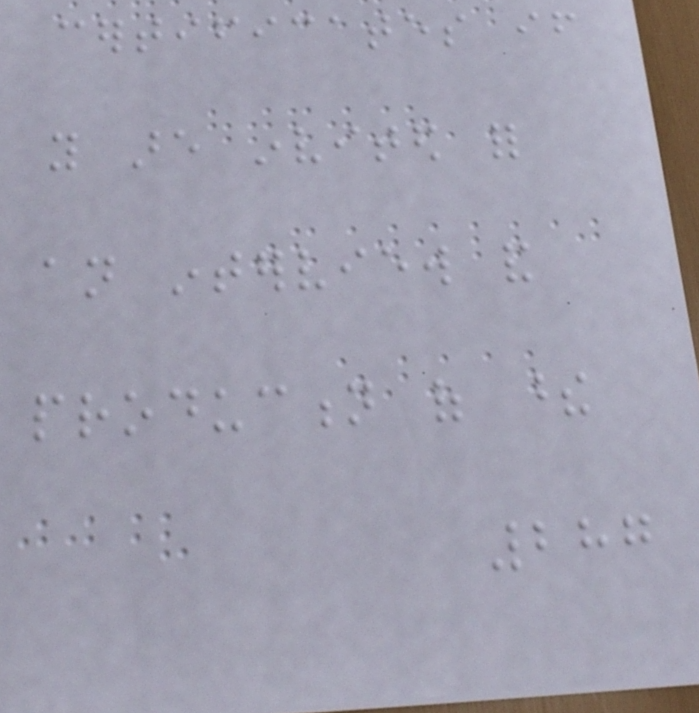certificates if
you are invited for
an interview and
production of these
287
